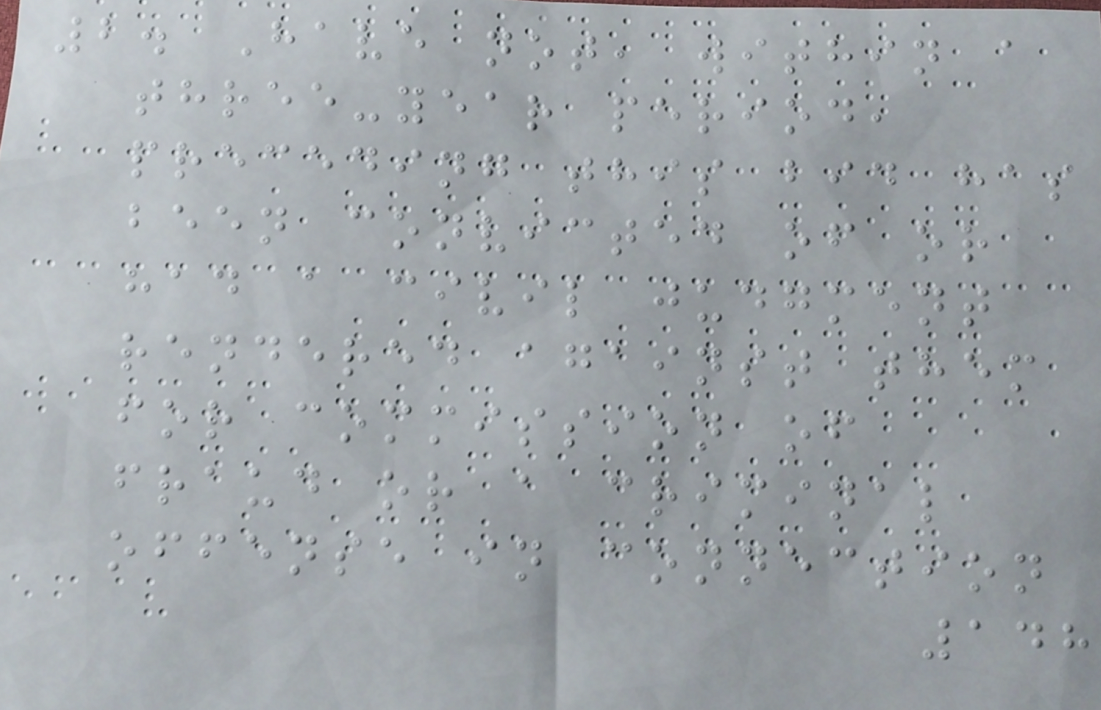2. Have not, within a
three-year period,
preceding this bid has
been convicted of or
had a civil judgment
rendered against them
for commission of
fraud or a criminal
offense in connection
148
